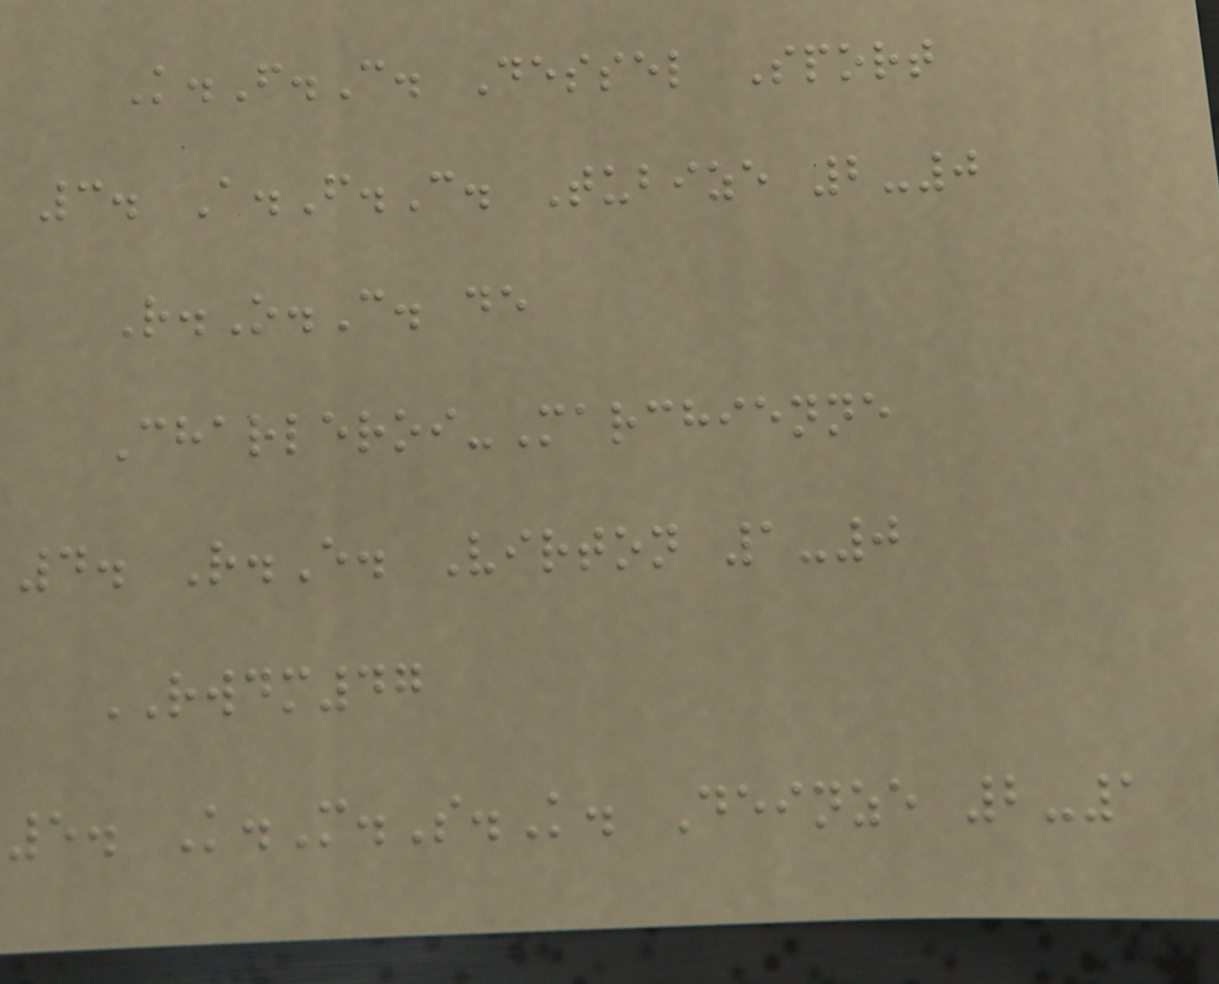K.F.C. Dessel Sport
3. A.F.C. Tubize 2-0
R.O.C. de
Charleroi-Marchienne
4. R.E. Virton 1-0
RWDM47
5. K.M.S.K. Deinze 2-1
